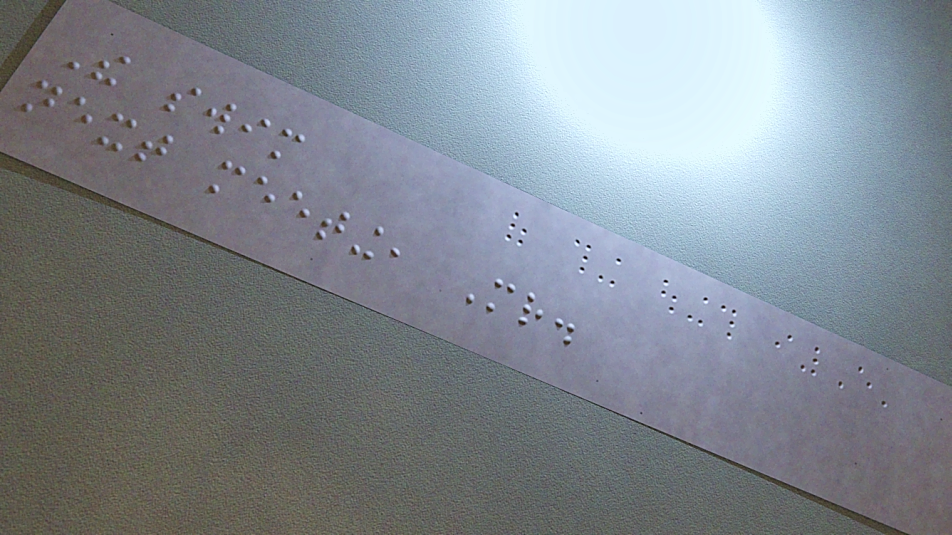The swim
next meeting, Mr.
